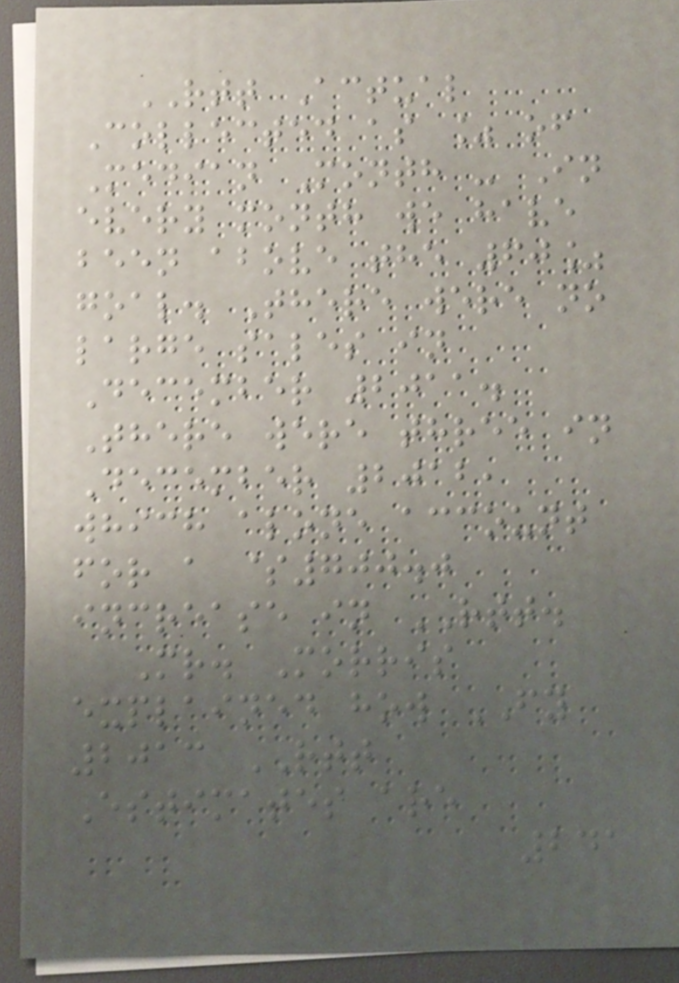RTT Actual
Collected as % of
Median Month - In
every month we have
been above the 60%
goal. There were no
large sales in
December 2011.
There were three in
December 2012,
which alone account
for a $700.0
increase in RTT.
Mr. Morris
explained how FY
2013 RTT
Estimates are
241
